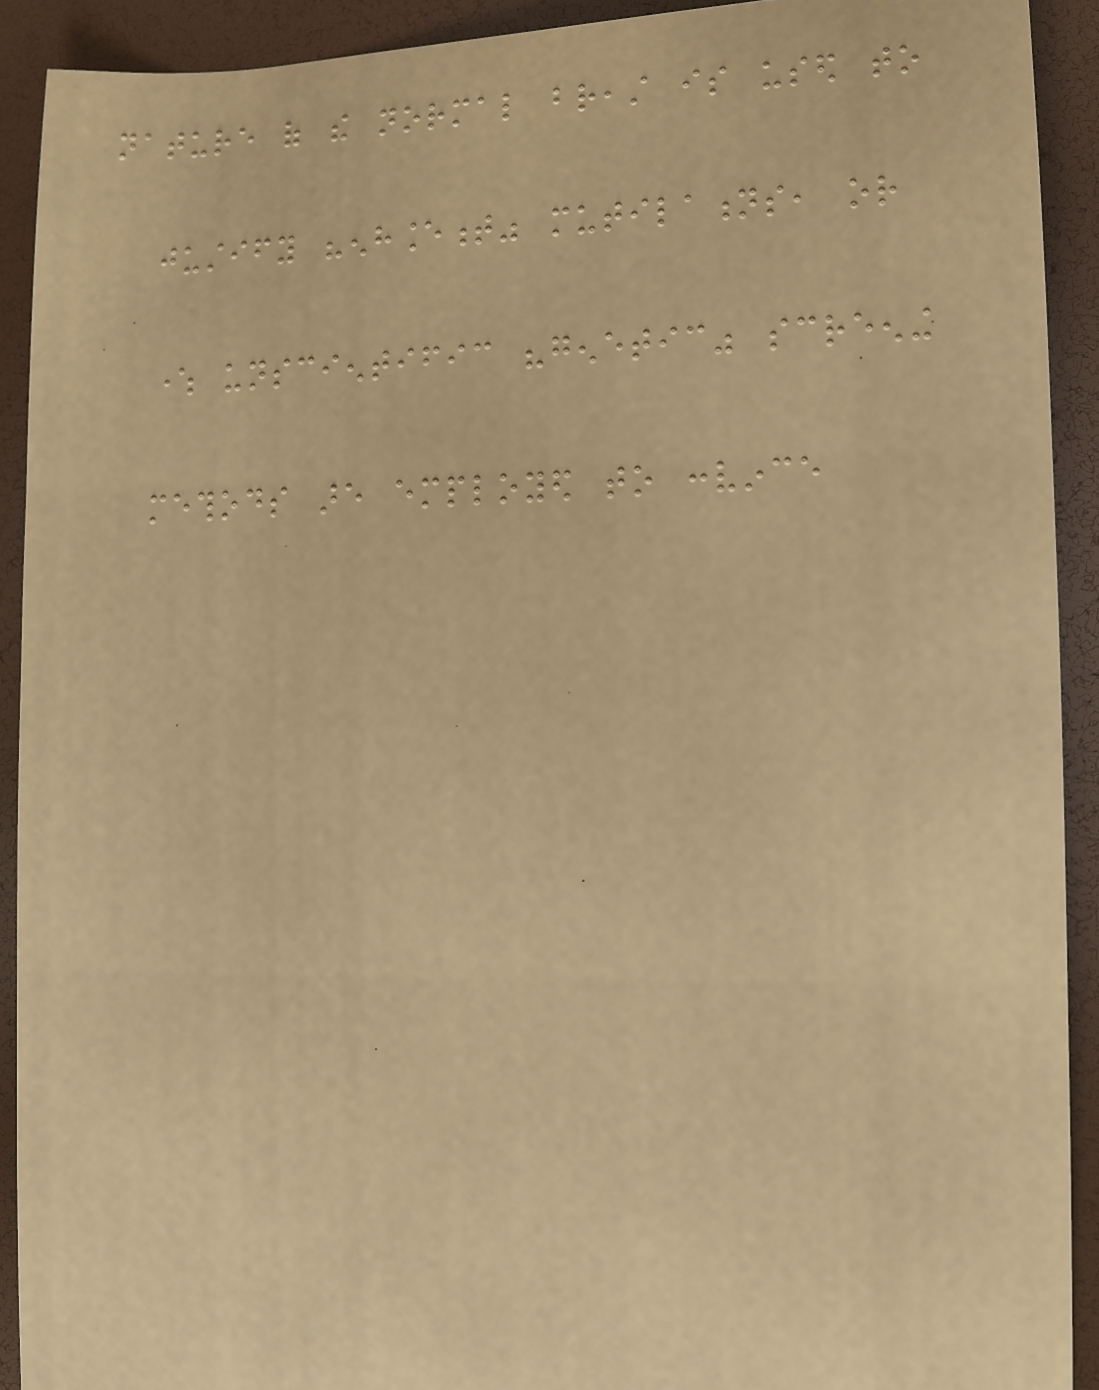nature of the normal breast is used to
justify "enhancement" mutilations, or
where unscientific "genetic" screening
methods are employed to convince
